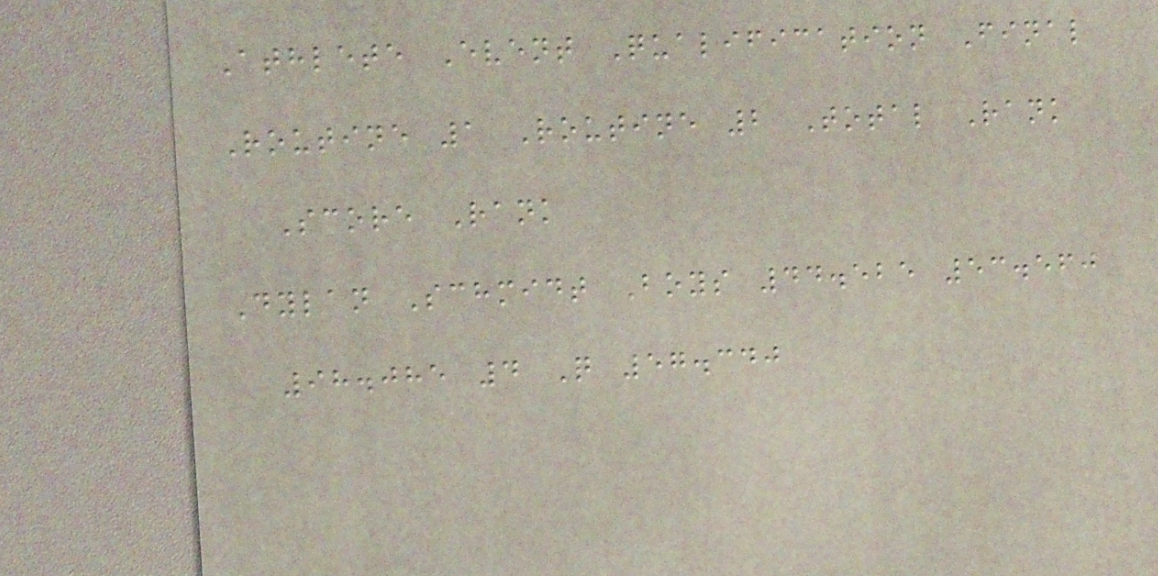Athlete Event Qualification Final
Routine 1 Routine 2 Total Rank
Score Rank
Dylan Schmidt Boys 44.525 53.560
98.085 4 Q 57.340
